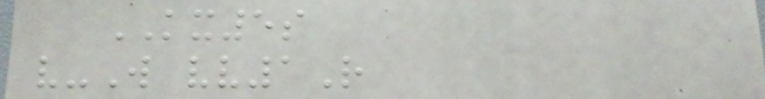KX5s
v-W vv1R
